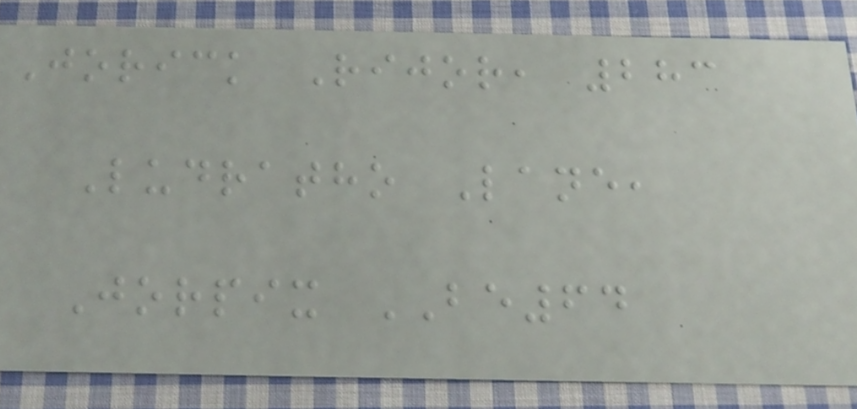Jorick Rijor, 283
Ludratho Lane,
Jorpix BE64
